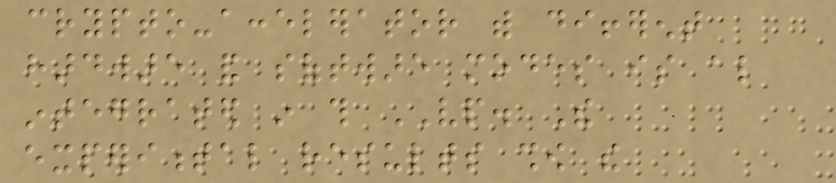crypto-accelerator with different
hardware and software modes is also
integrated in this VP. The
experimental results show the
